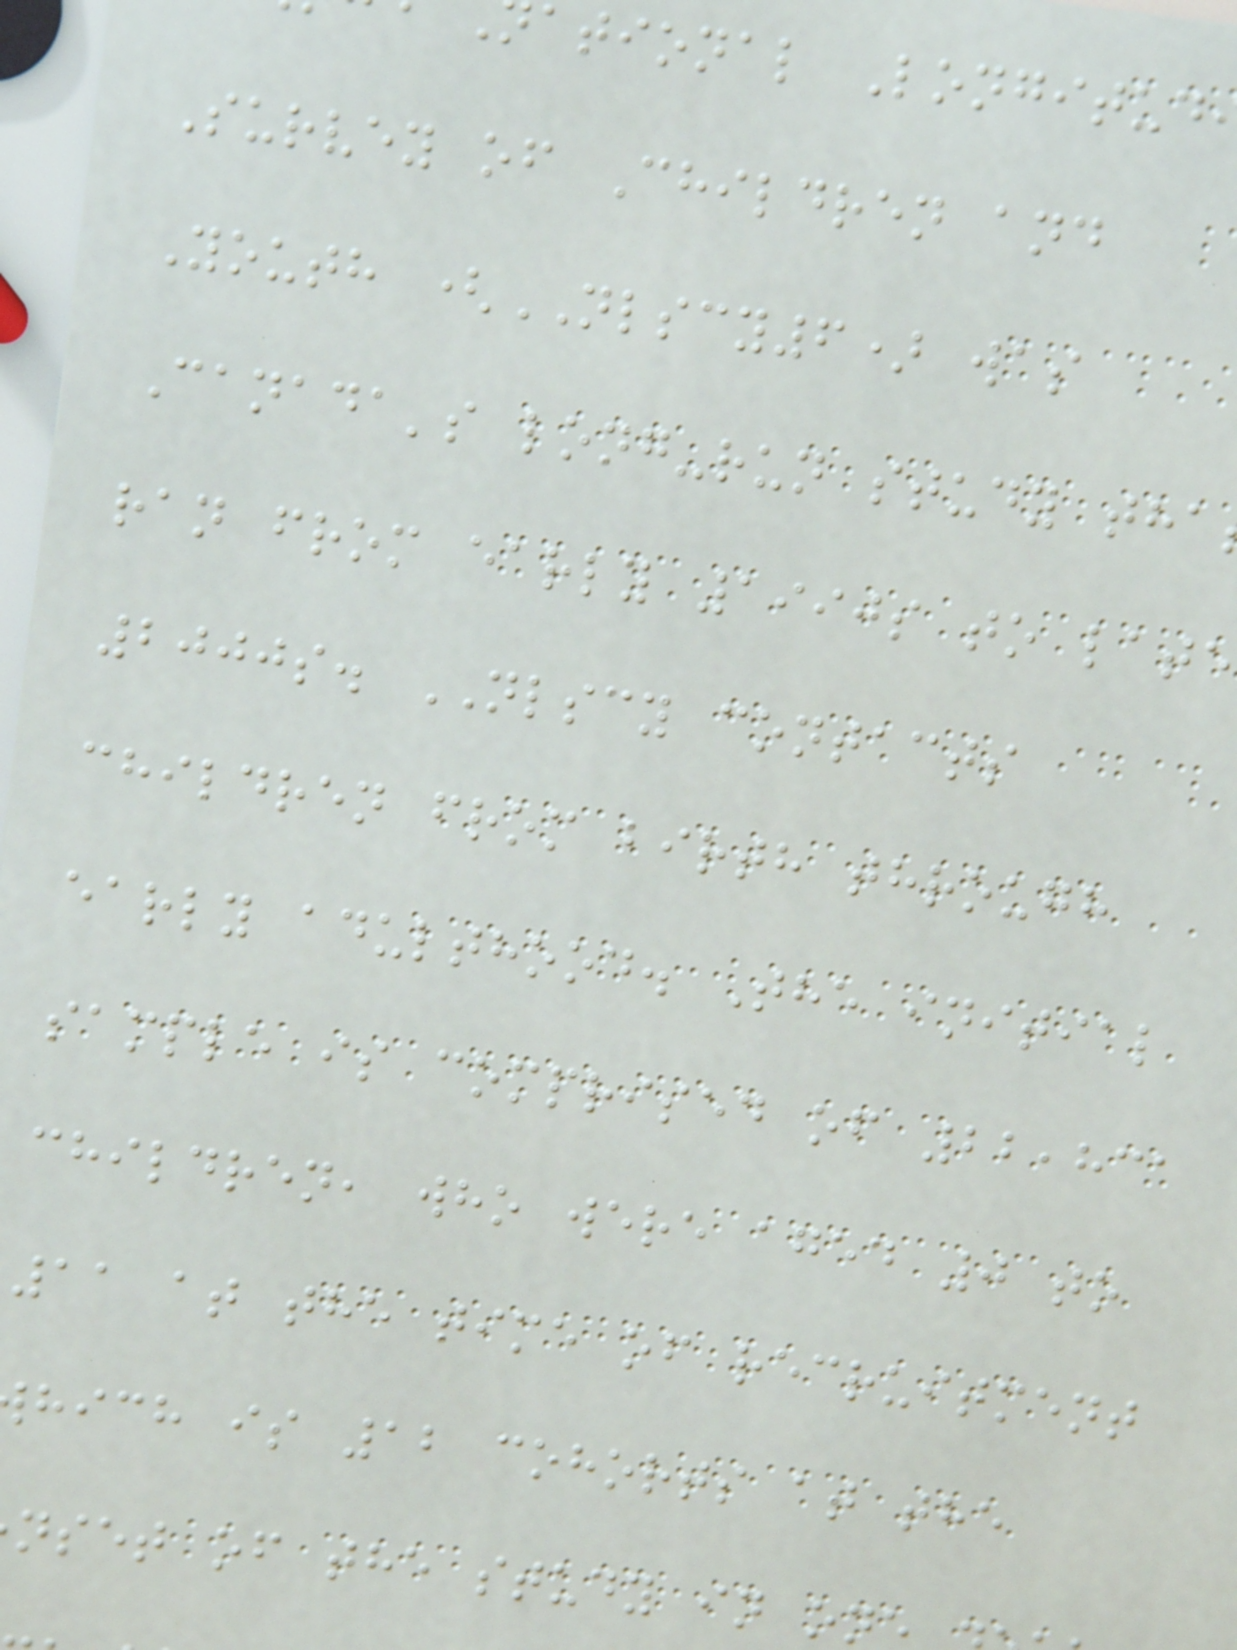ational Longitud
Survey of Children and
Youth (NLSCY6) was
Canada's long-run study tha
ran from early 1990s to late
2000s. NLSCY contacts
children from birth through
early adulthood. The initial
sample is comprised of 22,831
children, who were aged 0 to
11 at the time of recruitment
hich is 12 cohorts at the
nset of the study in on
